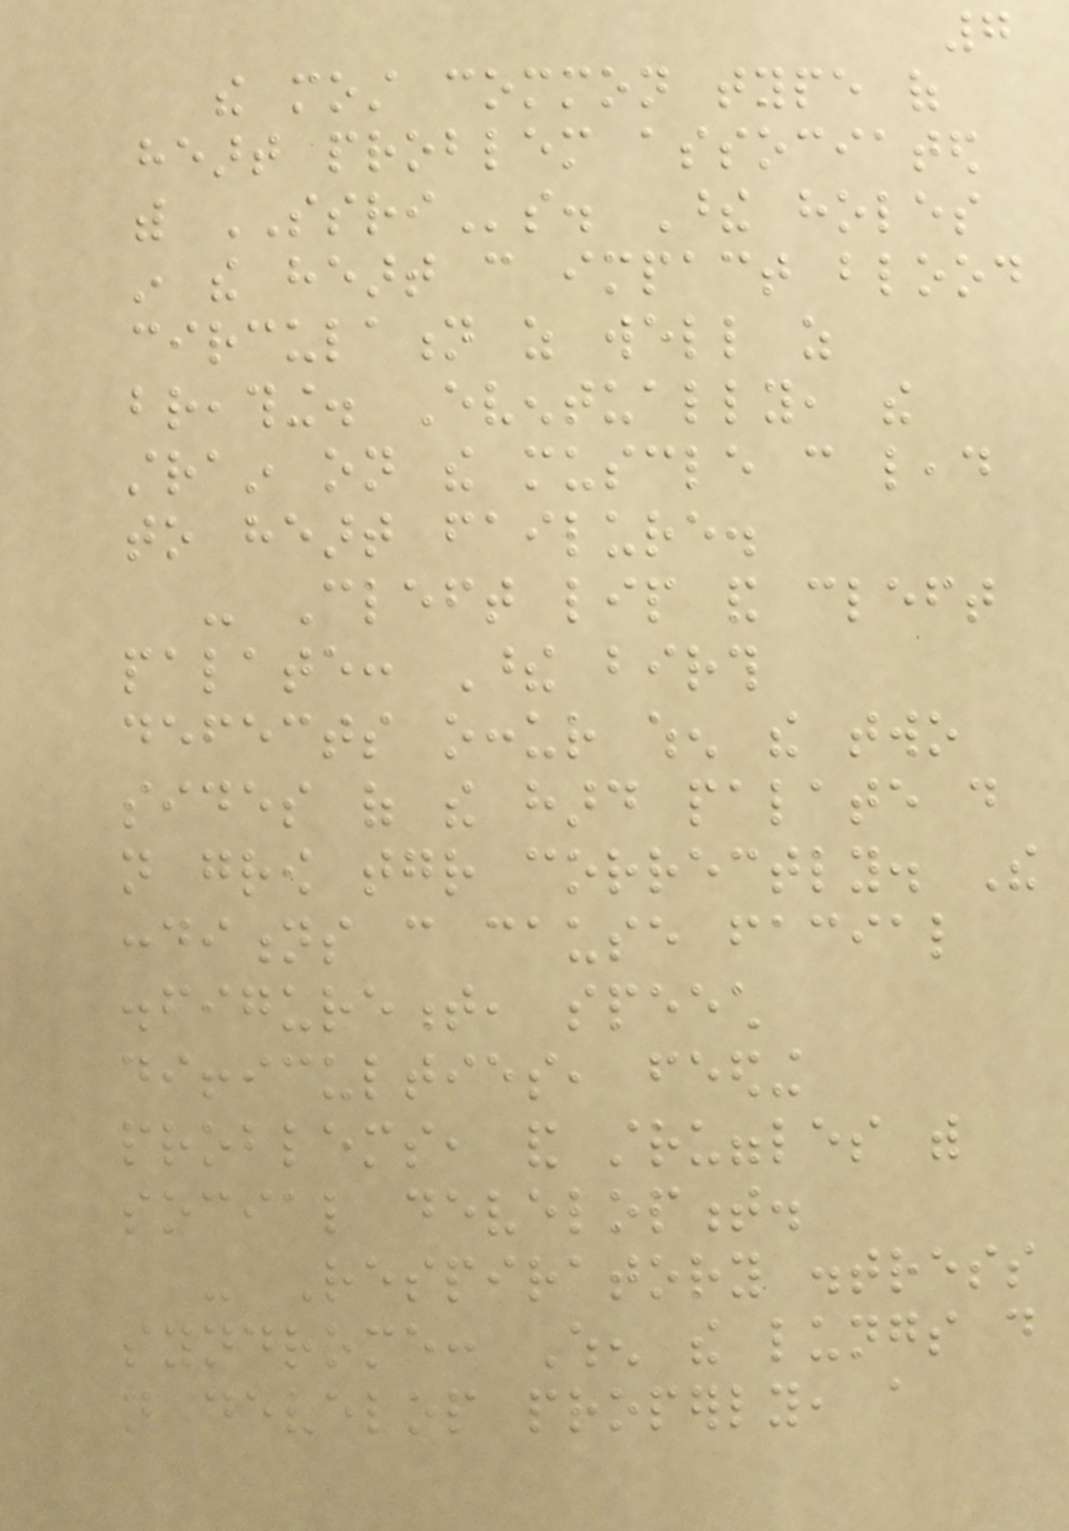7
the most common type of
heart problem associated
with SSRIs. These holes
in the heart can impact blood
circulation as well as
breathing. Eventually, the
strain on the muscle can lead
to heart failure.
- Cleft lip and cleft
palate: These birth
defects occur when the two
sides of the hard palate do
not grow together correctly. The
conditions can cause facial
disfigurement, speech
difficulties, feeding
problems, and struggles with
social development.
- Respiratory distress
syndrome: When the lungs do
not develop properly, a
